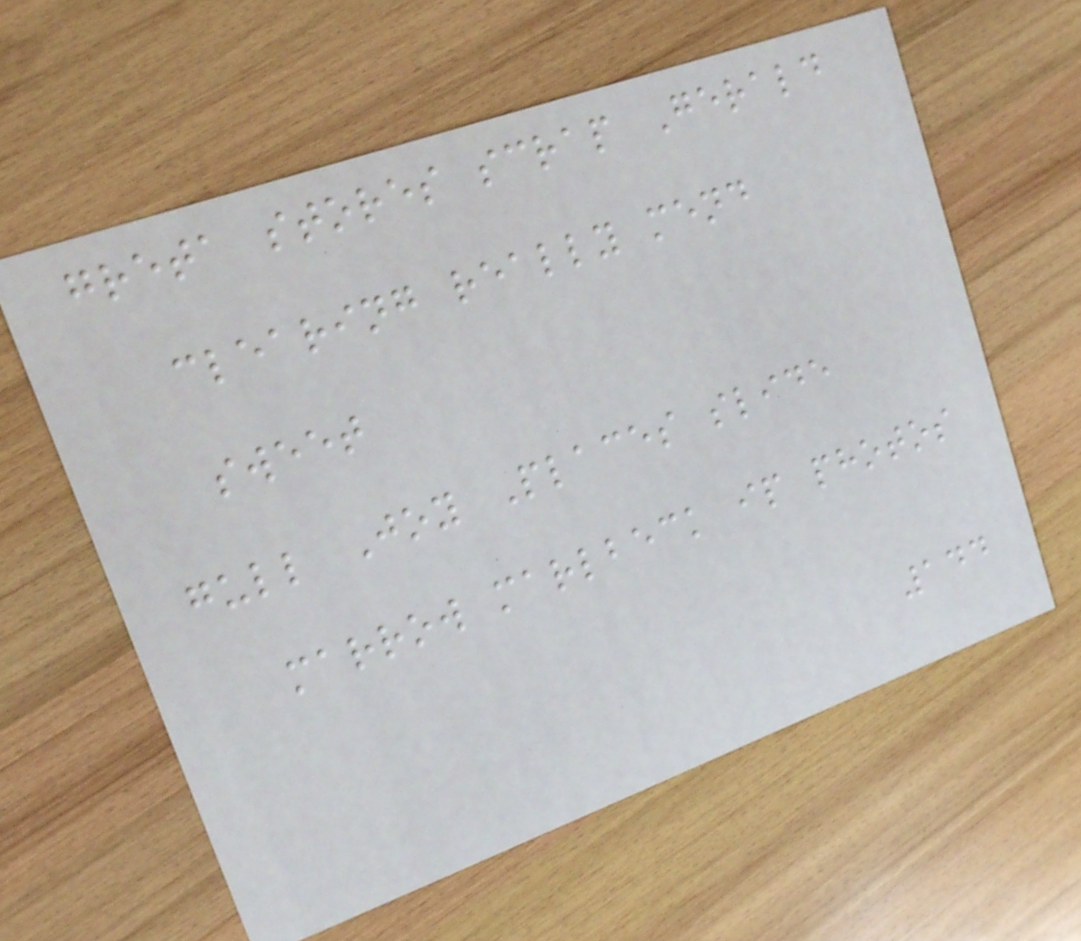greta stores scrap Gerald
clearing really mend
sweet
gull Joy Places slide
marrow marlbeck ip photos
144
